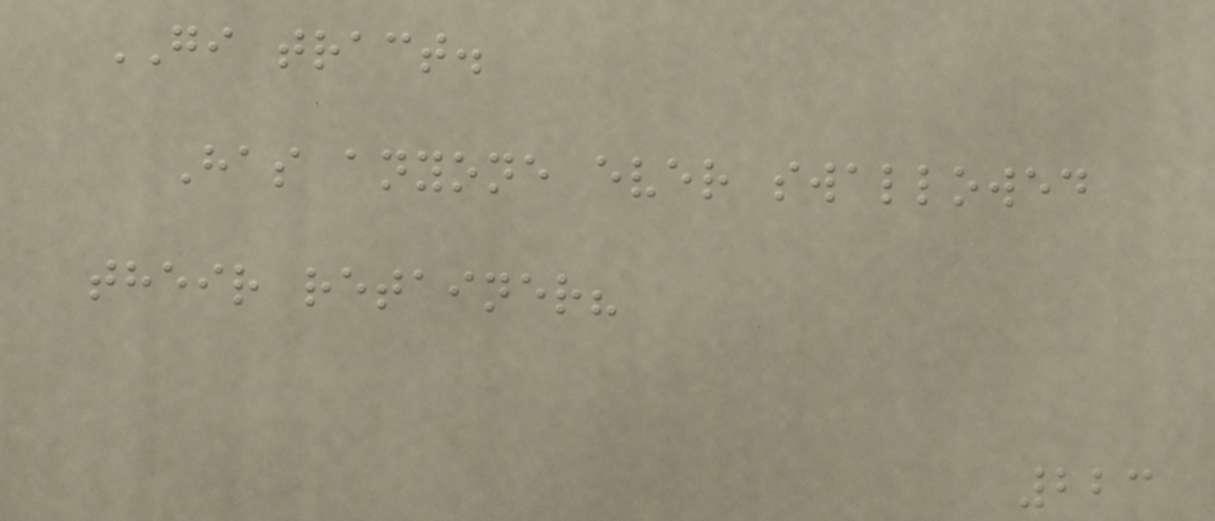GI tract.
Has anyone ever swallowed
their retainer?
223
